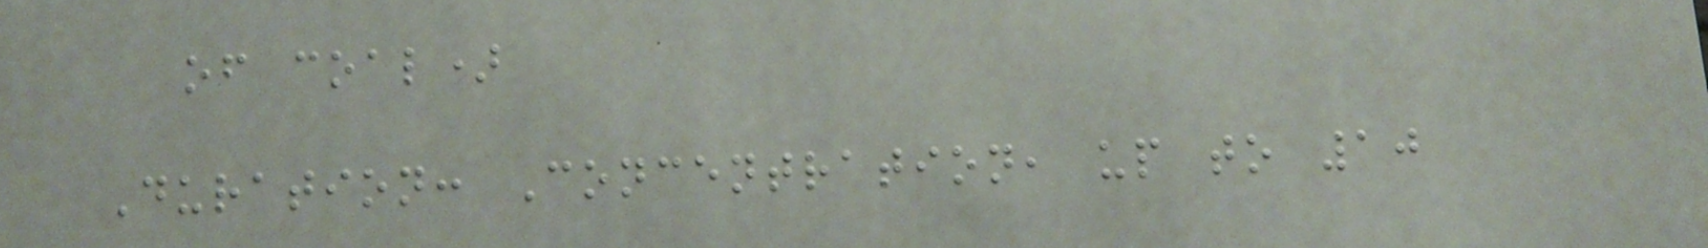of coal)
Duration: Concentration, up to 10
